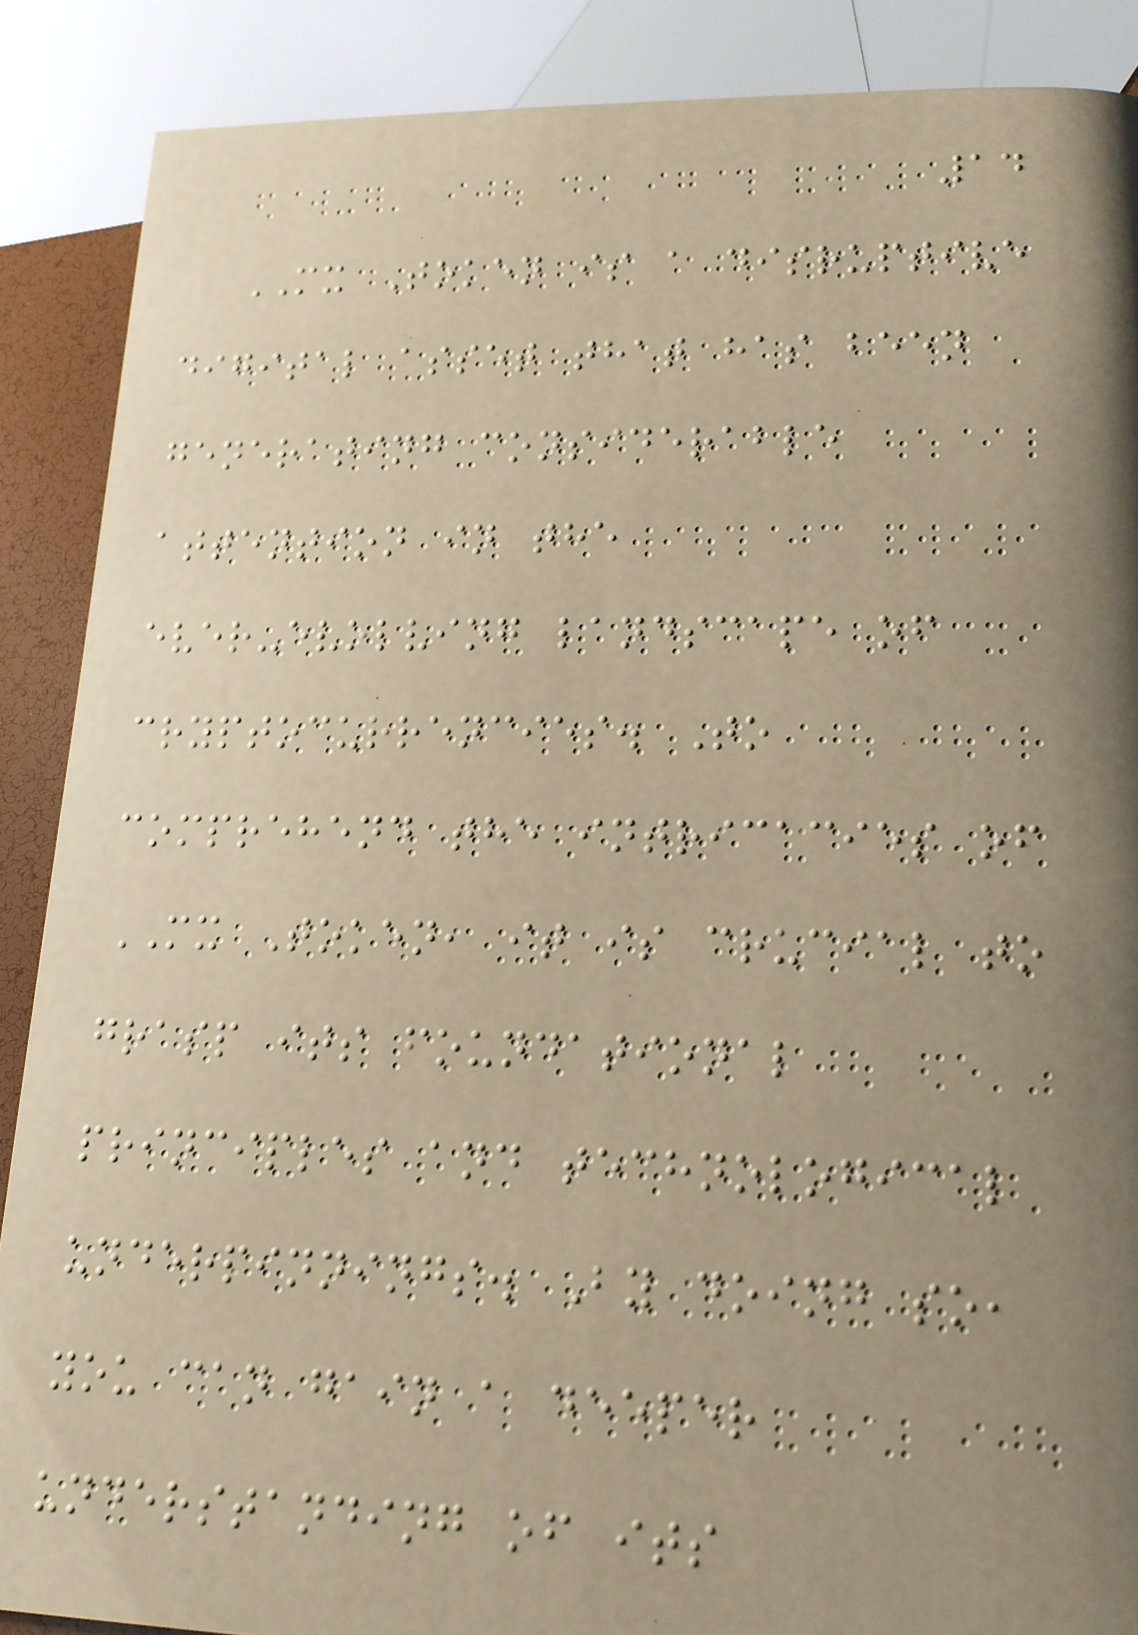14
MX Token is a disruptive
digital asset that has been
generating considerable
attention in the
ever-evolving landscape of
cryptocurrencies. To
comprehend the intricacies of
MX Token, it is crucial to
grasp its foundational
principles and technological
underpinnings. By doing so,
you can gain a deeper
understanding of its
